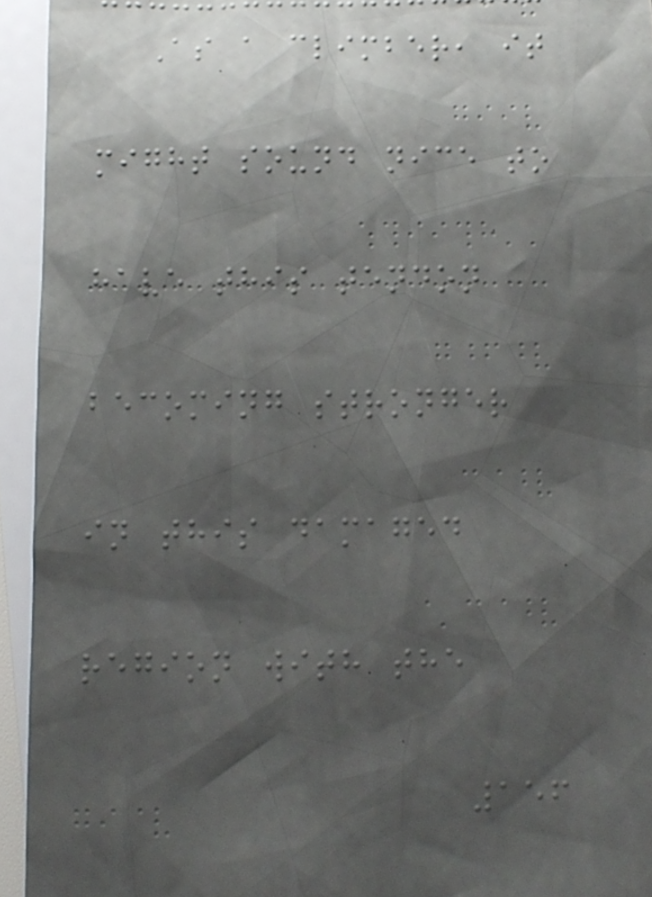As a climber, it
might sound nice to
have this tendon
becoming stronger
in this damaged
region with the
156
